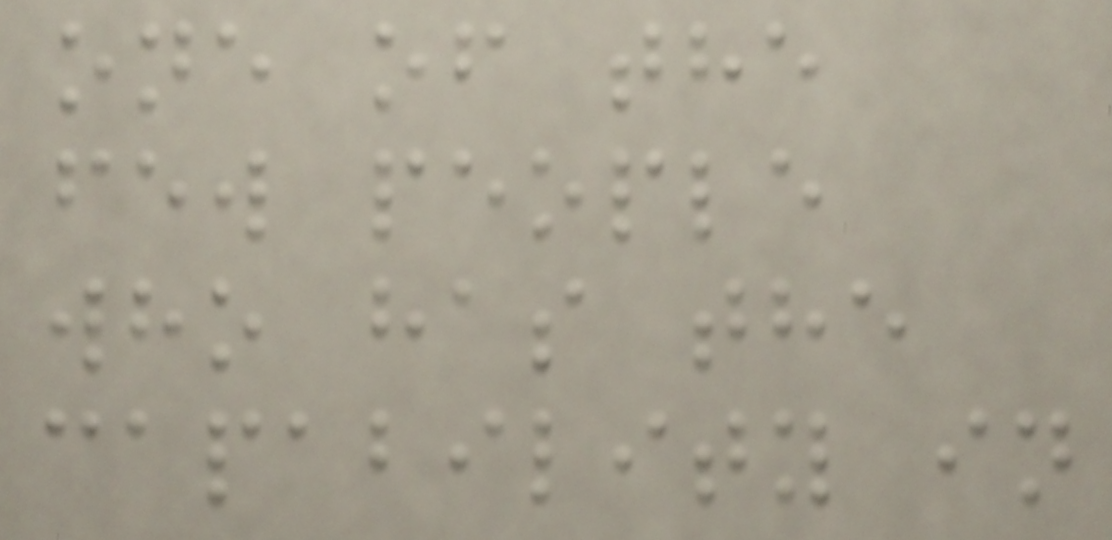one of the
few people
who has the
capability in
